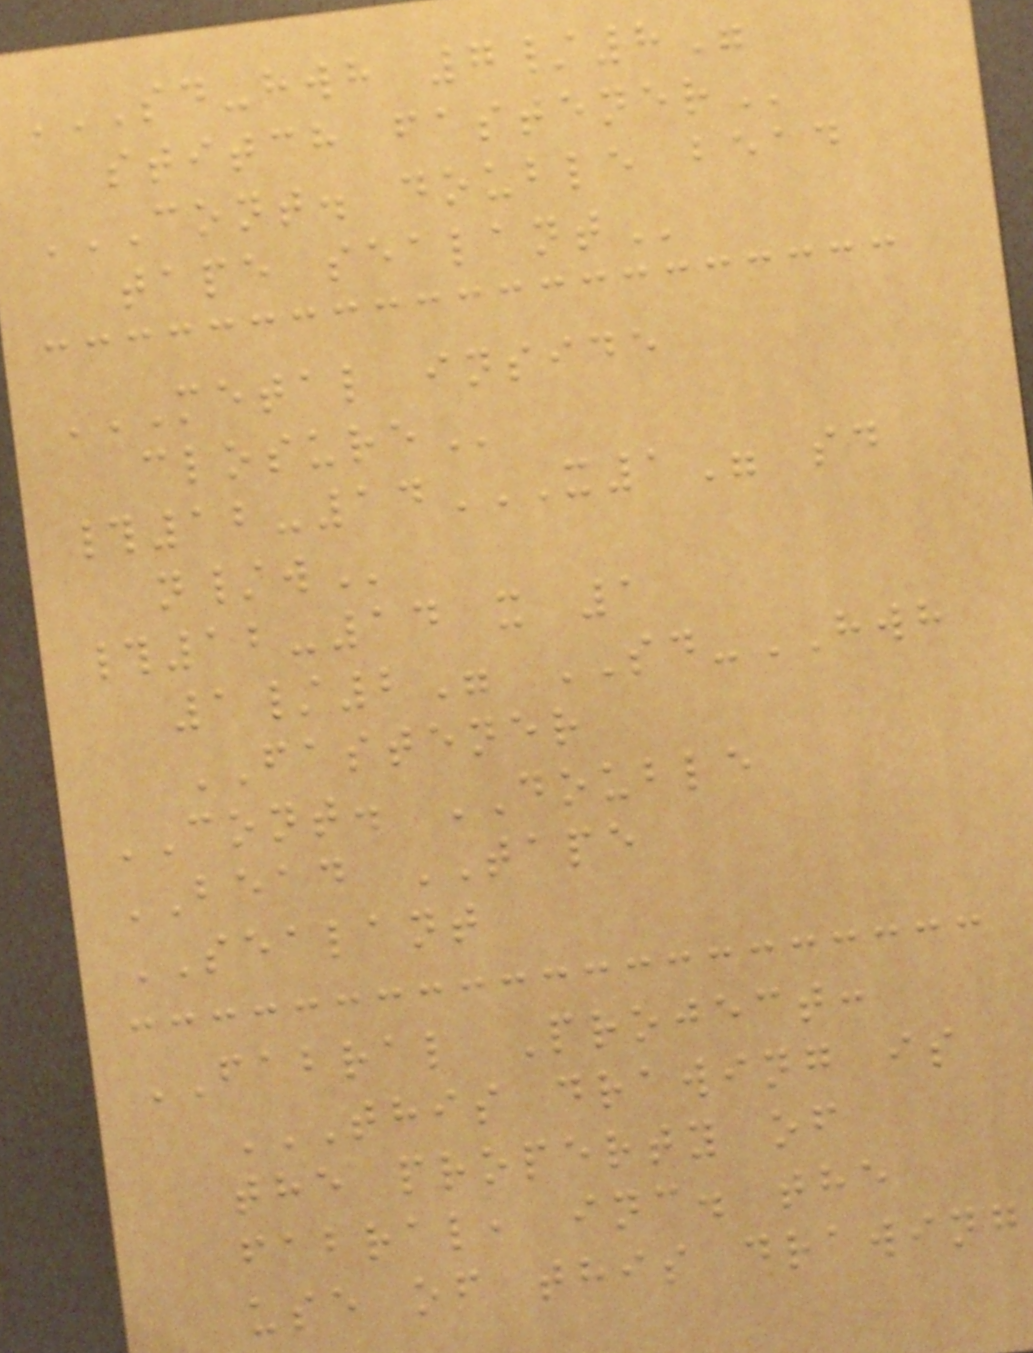SD-HWH 7/8"
STITCH FASTENER
CONT. DOUBLE BEAD
TAPE SEALANT
METAL INSIDE
CLOSURE
#12-14X1" SD
N/W
#12-14 x 1
1/2" SD-HWH
FASTENER
CONT. DOUBLE
BEAD TAPE
SEALANT
FABRAL Project:
THIS DRAWING IS
THE PROPERTY OF
FABRAL, INC. THE
USE OF THIS DRAWING
